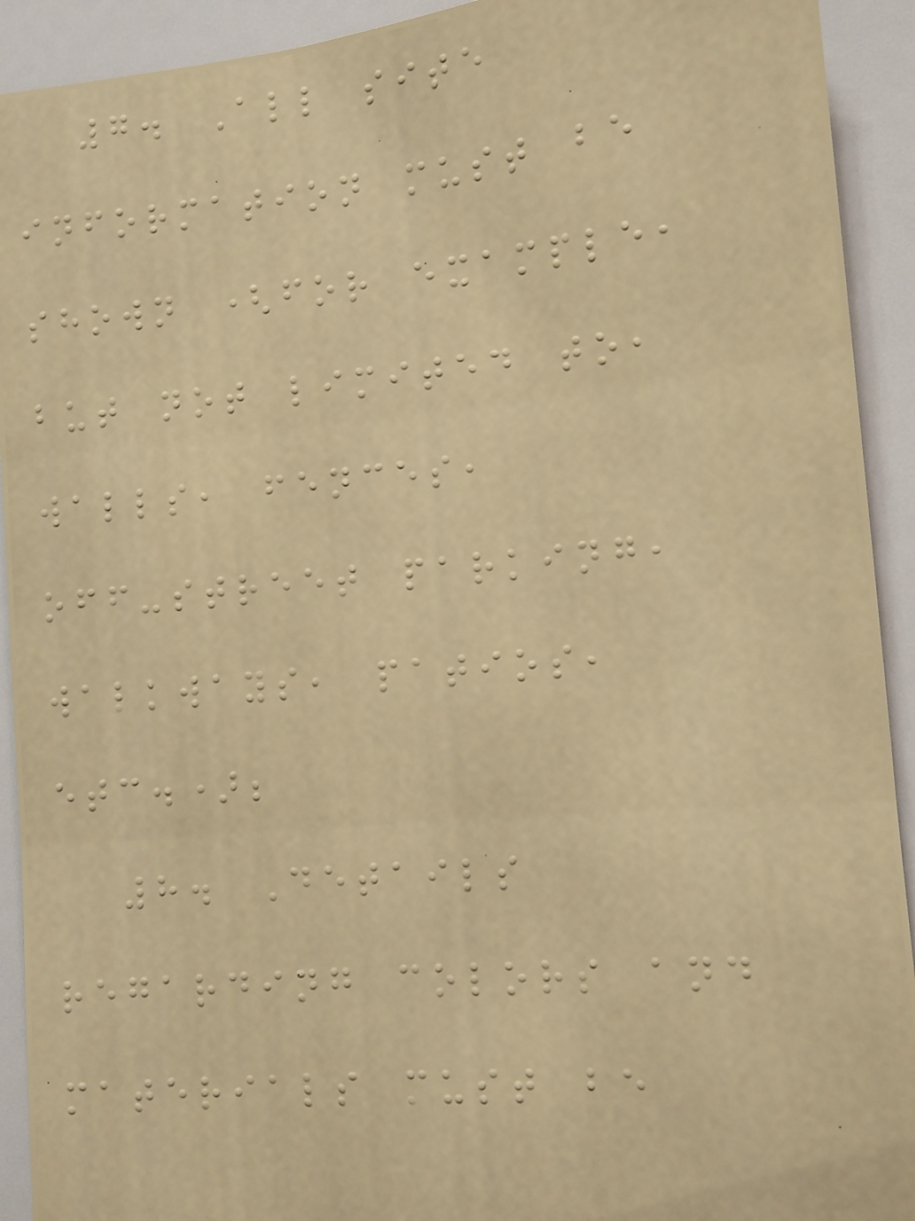7. All site
information must be
shown (for example,
but not limited to,
walls, fences,
off-street parking,
walkways, patios,
etc.);
8. Details
regarding colors and
materials must be
